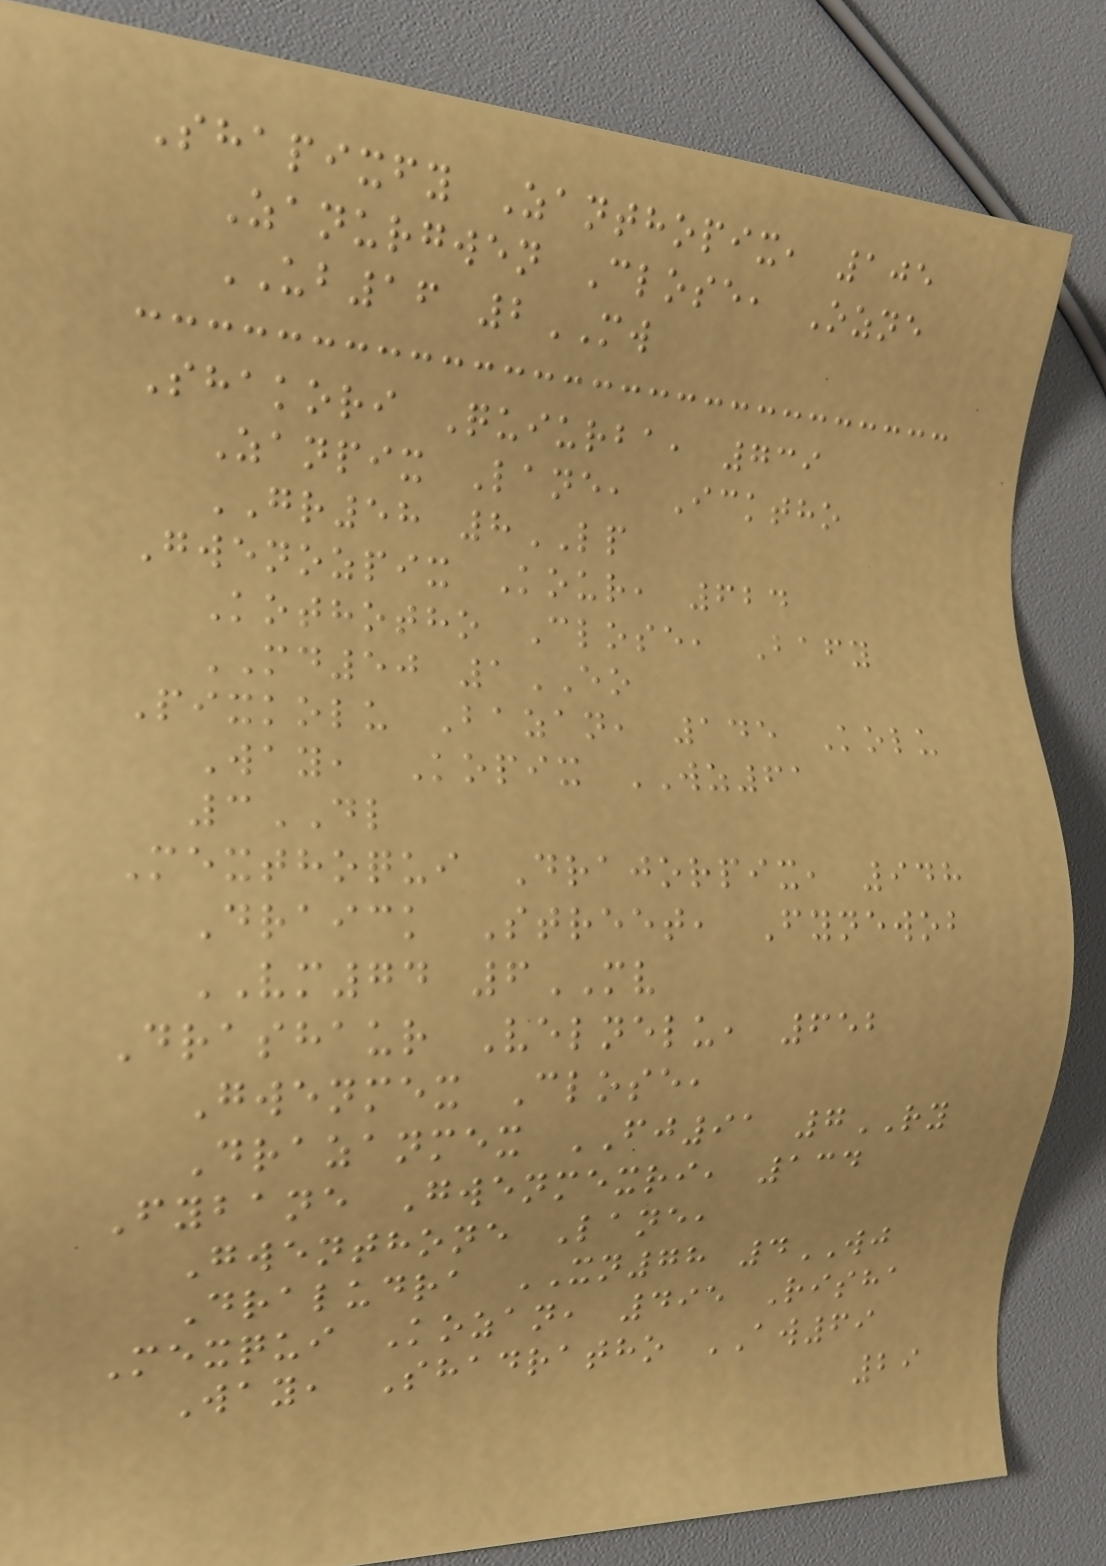Shapixfy Zanthopix, 105
Zanurgwen Close, Ozne
UB16 2MW
Shakori Quiurba, 739
Zanpix Lane, Icktho
GR58 8LP
Gwenozpix Kour, 624
Kothotho Close, Bafy
MD50 1EO
Pixkolu Bazan, 145 Kolu
Way, Kopix WZ61
3DL
Mexthoqui Drajorpix, 948
Draick Street, Fynewob
VM74 6MV
Drashaur Velnelu, 652
Gwenmex Close,
Drazanmex FJ91 7RY
Fybane Gwenmexri, 134
Gwenthone Lane,
Draludra XN78 4WJ
Mexqui Kozan, 495 Risha
Way, Shadratho AW69
29
